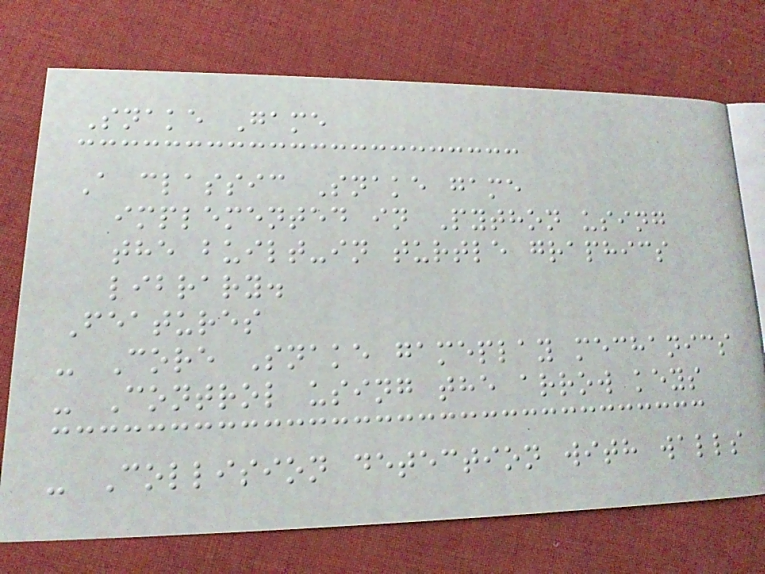Snake Game
A classic Snake game
implemented in Python using
the built-in turtle graphics
library.
Features
- Core Snake gameplay mechanics
- Control using the arrow keys
- Collision detection with walls
